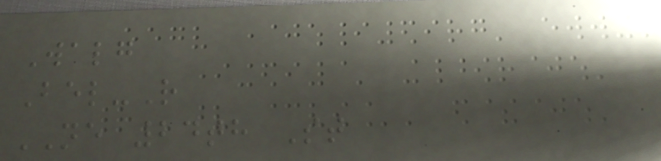Walg
Bel-R
NE 24th St
